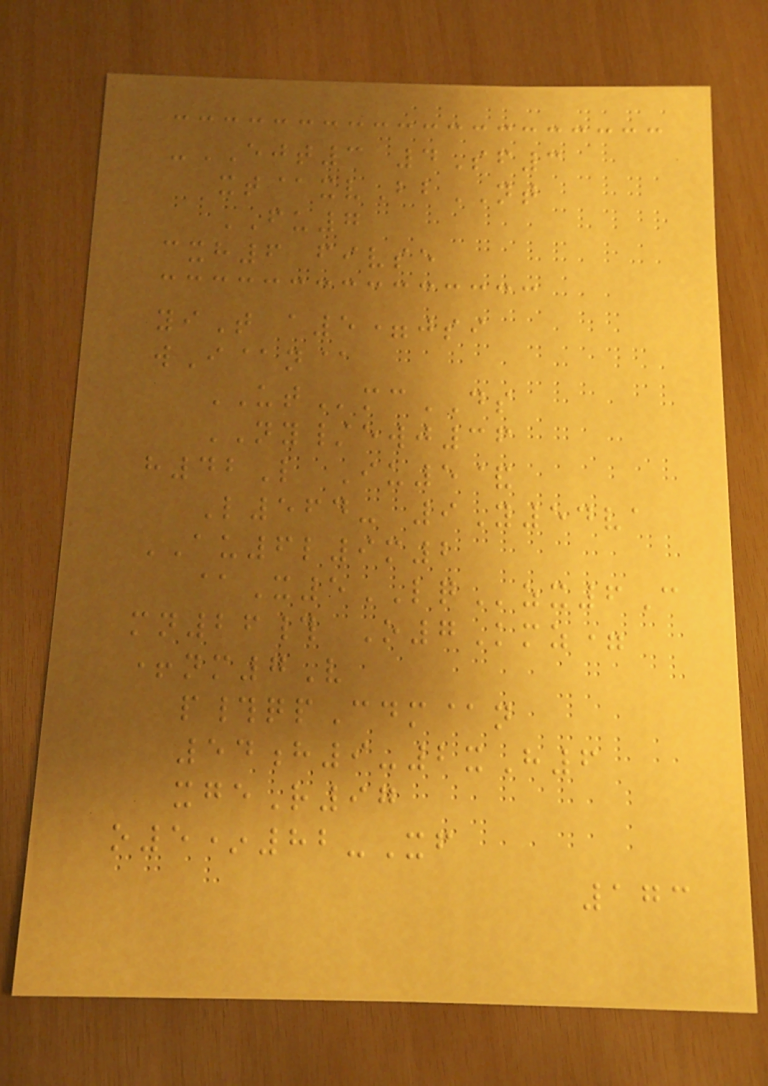-EJT3 4Sf3
xt@xvBbNT
FU7
cxh6 fivse
yiT a5=jsi
wI@n@
UTmcDS
NY/ewj36
h42L Iu5&
L564- 9Y54va
AU6l9m2
@X5LQzx6C
mn26# O7Kmz=
+nm7V
p#qpCdm@n
54h9-2xH6
xgeR97
o5*82-Xf
173
